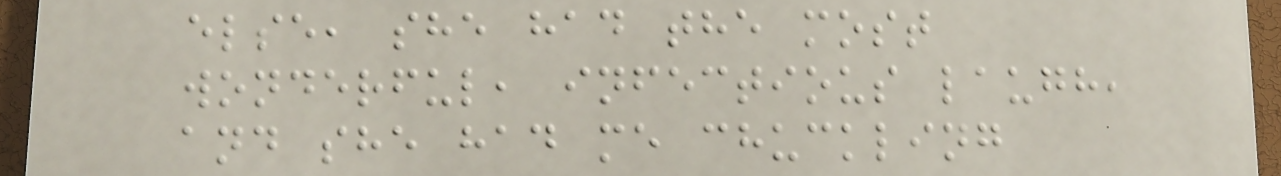else, she had the most
wonderful, infectious laugh,
and she had me chuckling
